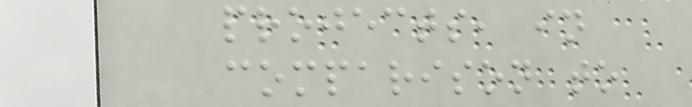projects, in
comparison to
